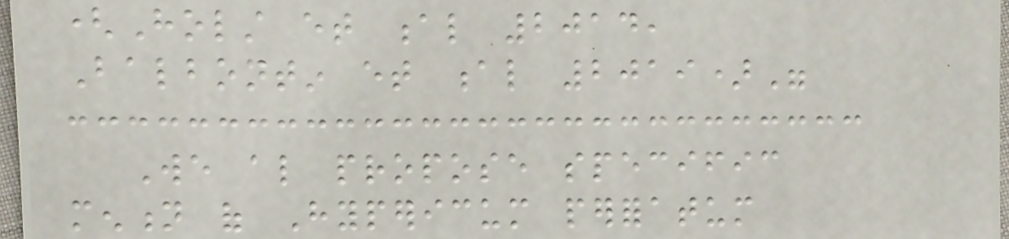(Holst et al 2014,
Balbontin et al 2019)"
We also propose specific
mention of Hypericum perforatum
